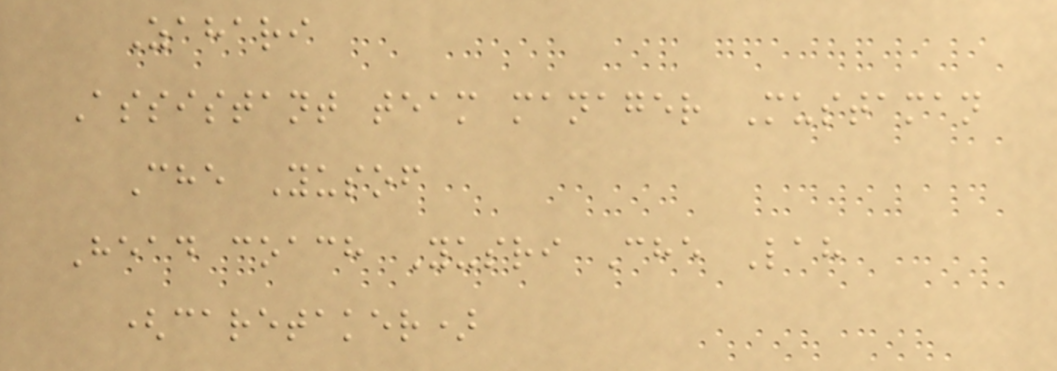Zahari
Assistant team manager Mustaman
Che Yusof
Head coach Yusri Che Lah
(caretaker)
